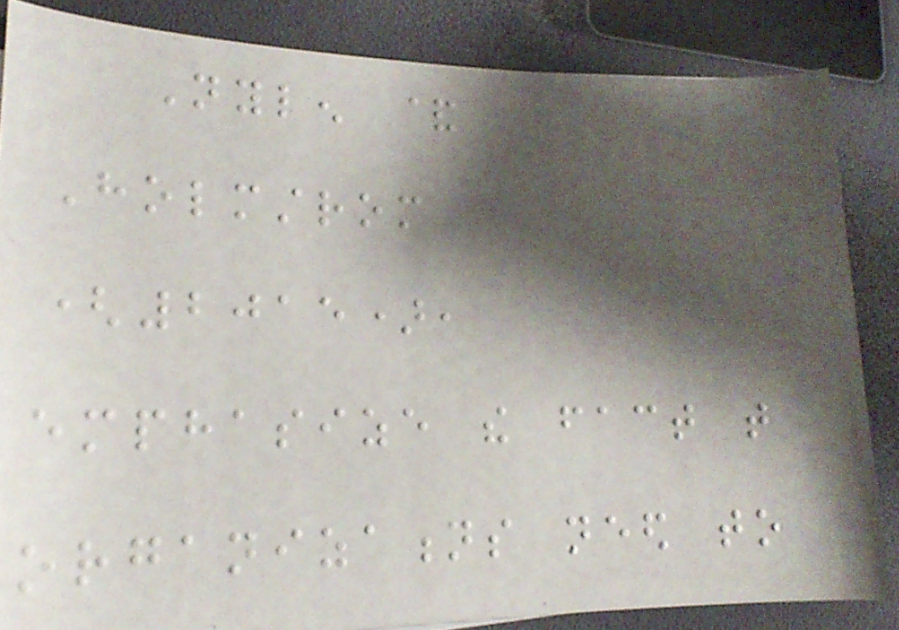Nylen &
Holmstrom
(2015),
emphasize the fact that
organizations need to
